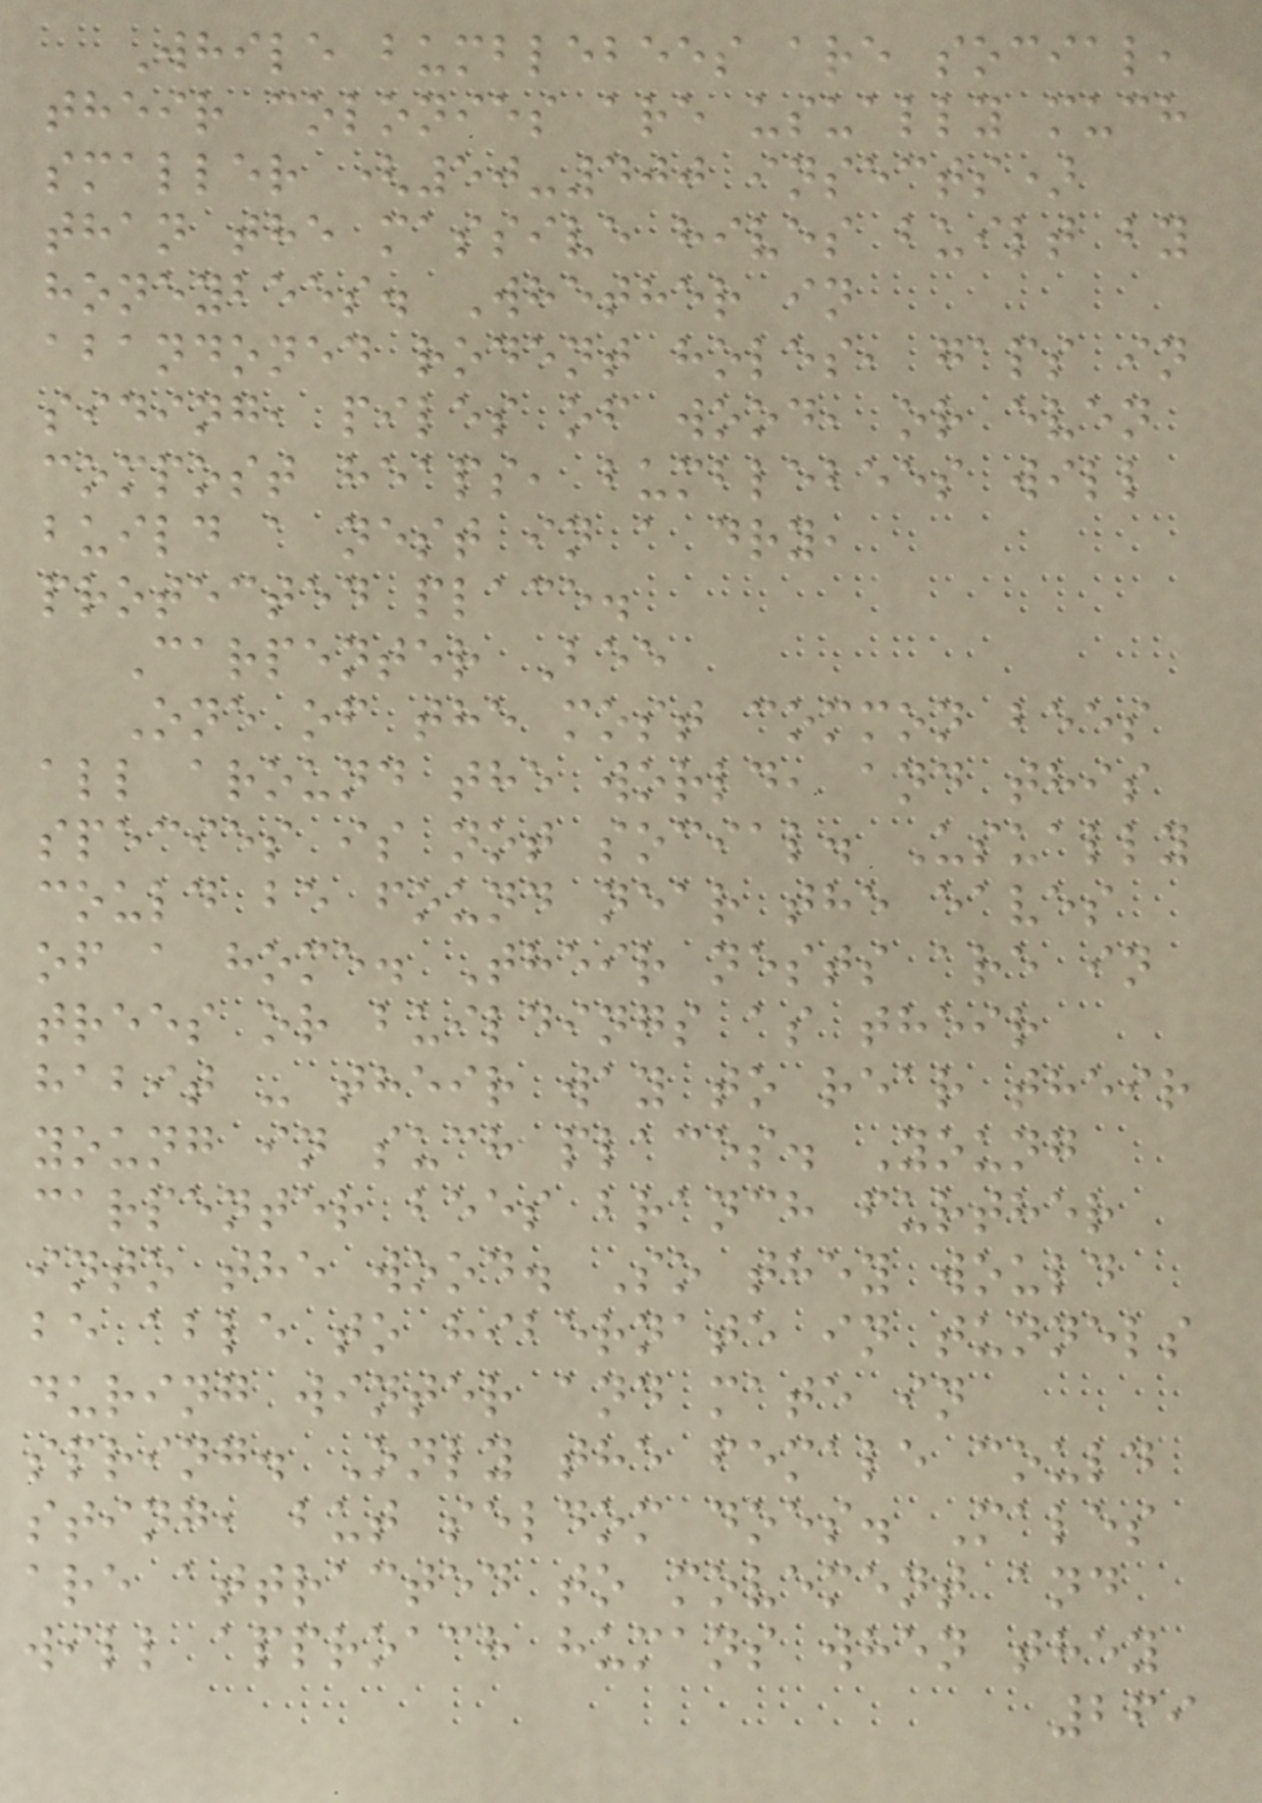While bumblebees are social,
their colonies are usually much
smaller (50-400 insects)
than the massive hives built by
honeybees. Whether in
abandoned rodent holes, gaps in
siding, piles of wood, or even
compost heaps, bumblebees will
build a nest in a dry,
protected place.
Carpenter Bee
One of the most common bees
all around the world, and this
species is not social. Usually
could be found near the eaves
of a home. Their nests are in
trees or buildings as their
habit - their way to rear their
young in such places. Young
carpenter bees branch further
into the wood. So they would
be able to hibernate in tunnels
during winter and mate in
spring. Only the female could
sting, but seldom does. Males
are attracted to movement and
will approach humans when they
269
